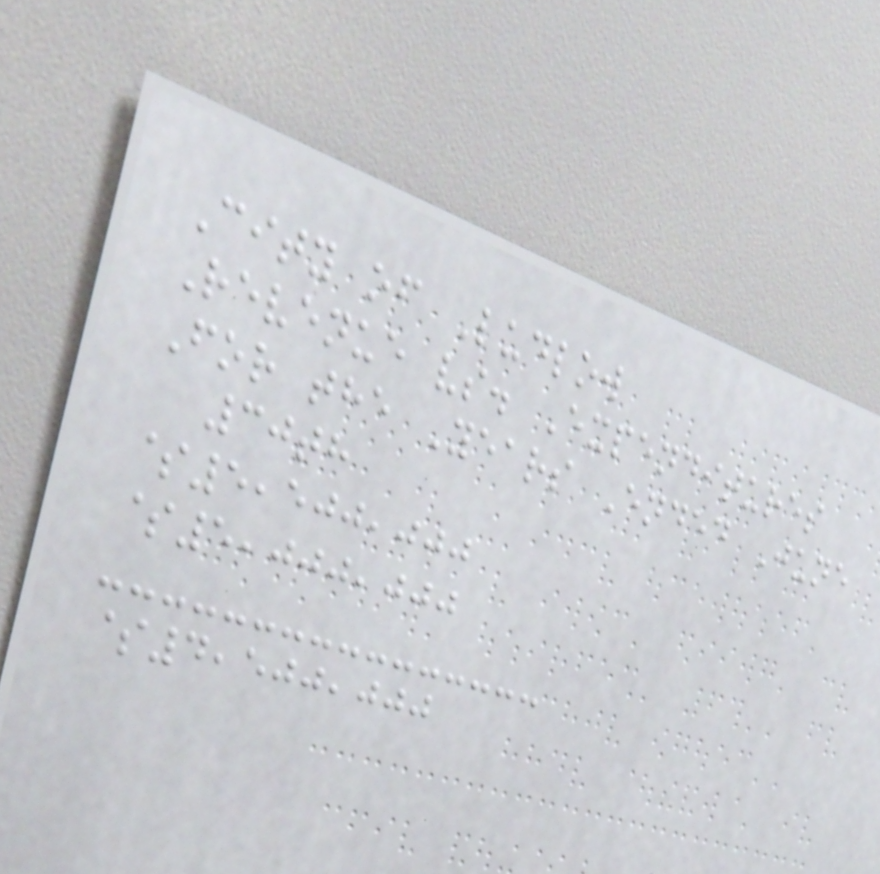City of Ludlow
Revenue vs. Expenditures
For the Years Ended June
30th
$5,500,000
$5,000,000
$4,500,000
